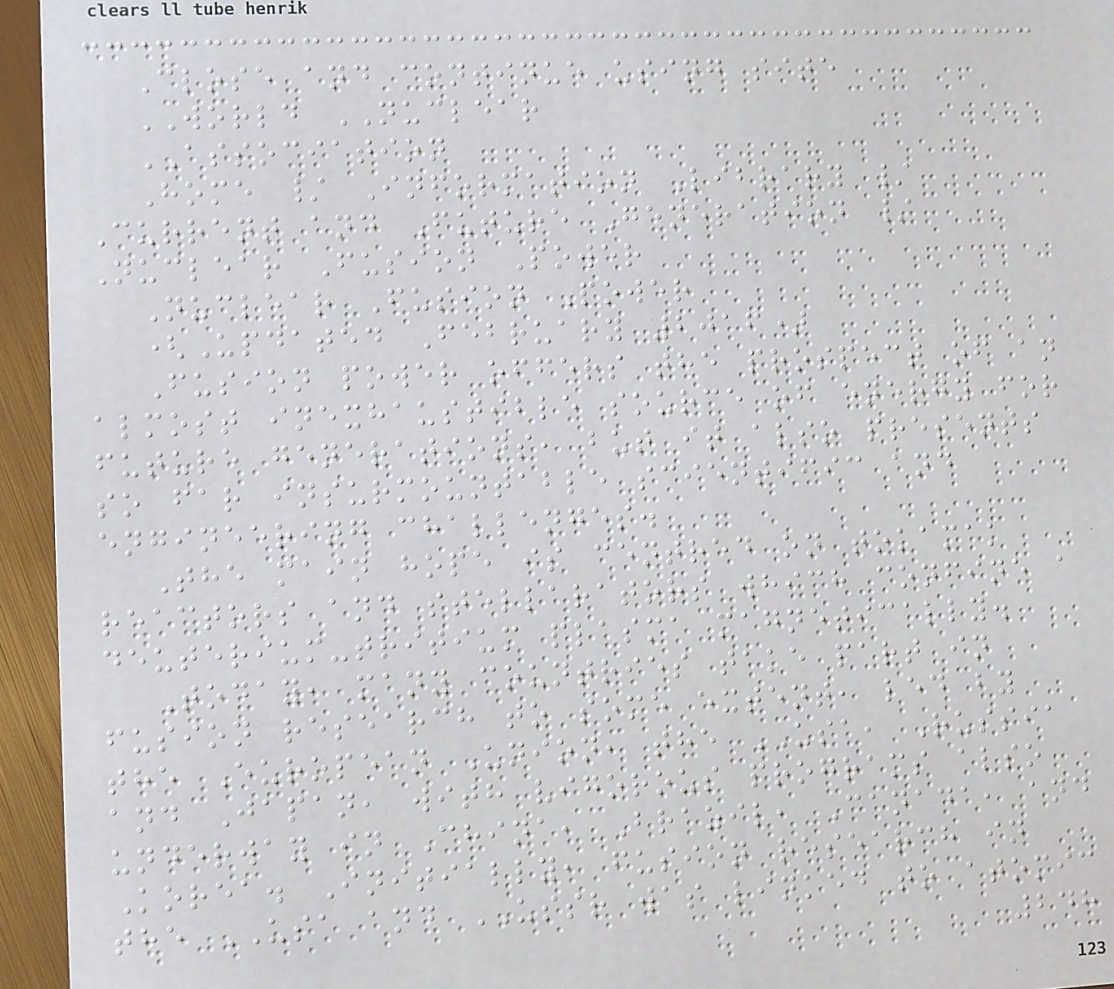Close and continue using site
WORLD NUCLEAR
ASSOCIATION
Home / Information Library /
Current and Future Generation /
Nuclear Fusion Power
Nuclear Fusion Power
(Updated February 2016)
Fusion power offers the prospect of an
almost inexhaustible source of energy for
future generations, but it also presents
so far insurmountable scientific and
engineering challenges.
The main hope is centred on tokamak
reactors and stellarators which confine a
deuterium-tritium plasma magnetically.
Today, many countries take part in
fusion research to some extent, led by
the European Union, the USA, Russia
and Japan, with vigorous programs also
underway in China, Brazil, Canada, and
Korea. Initially, fusion research in
the USA and USSR was linked to atomic
248
